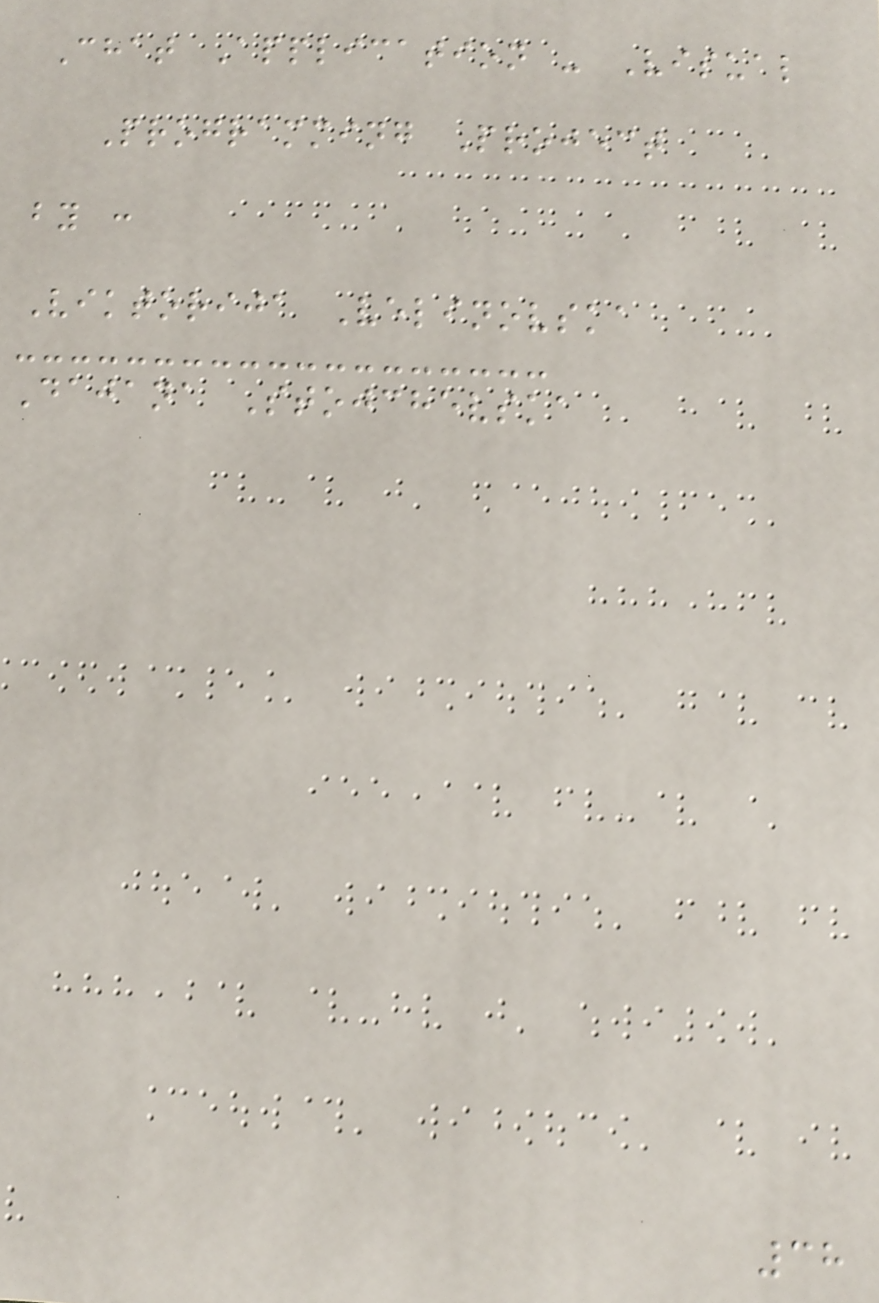Chat Application - Visual
Programming Project
by :
Viktorija Velinovska
Dajana Stojchevska
38
